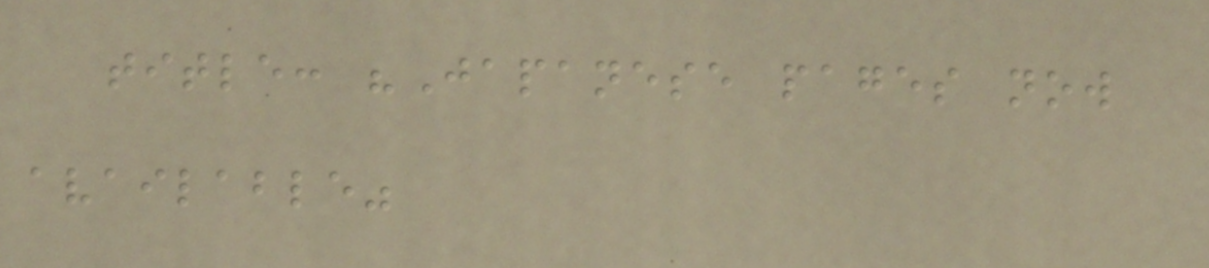title: "Japanese pages now
available"
